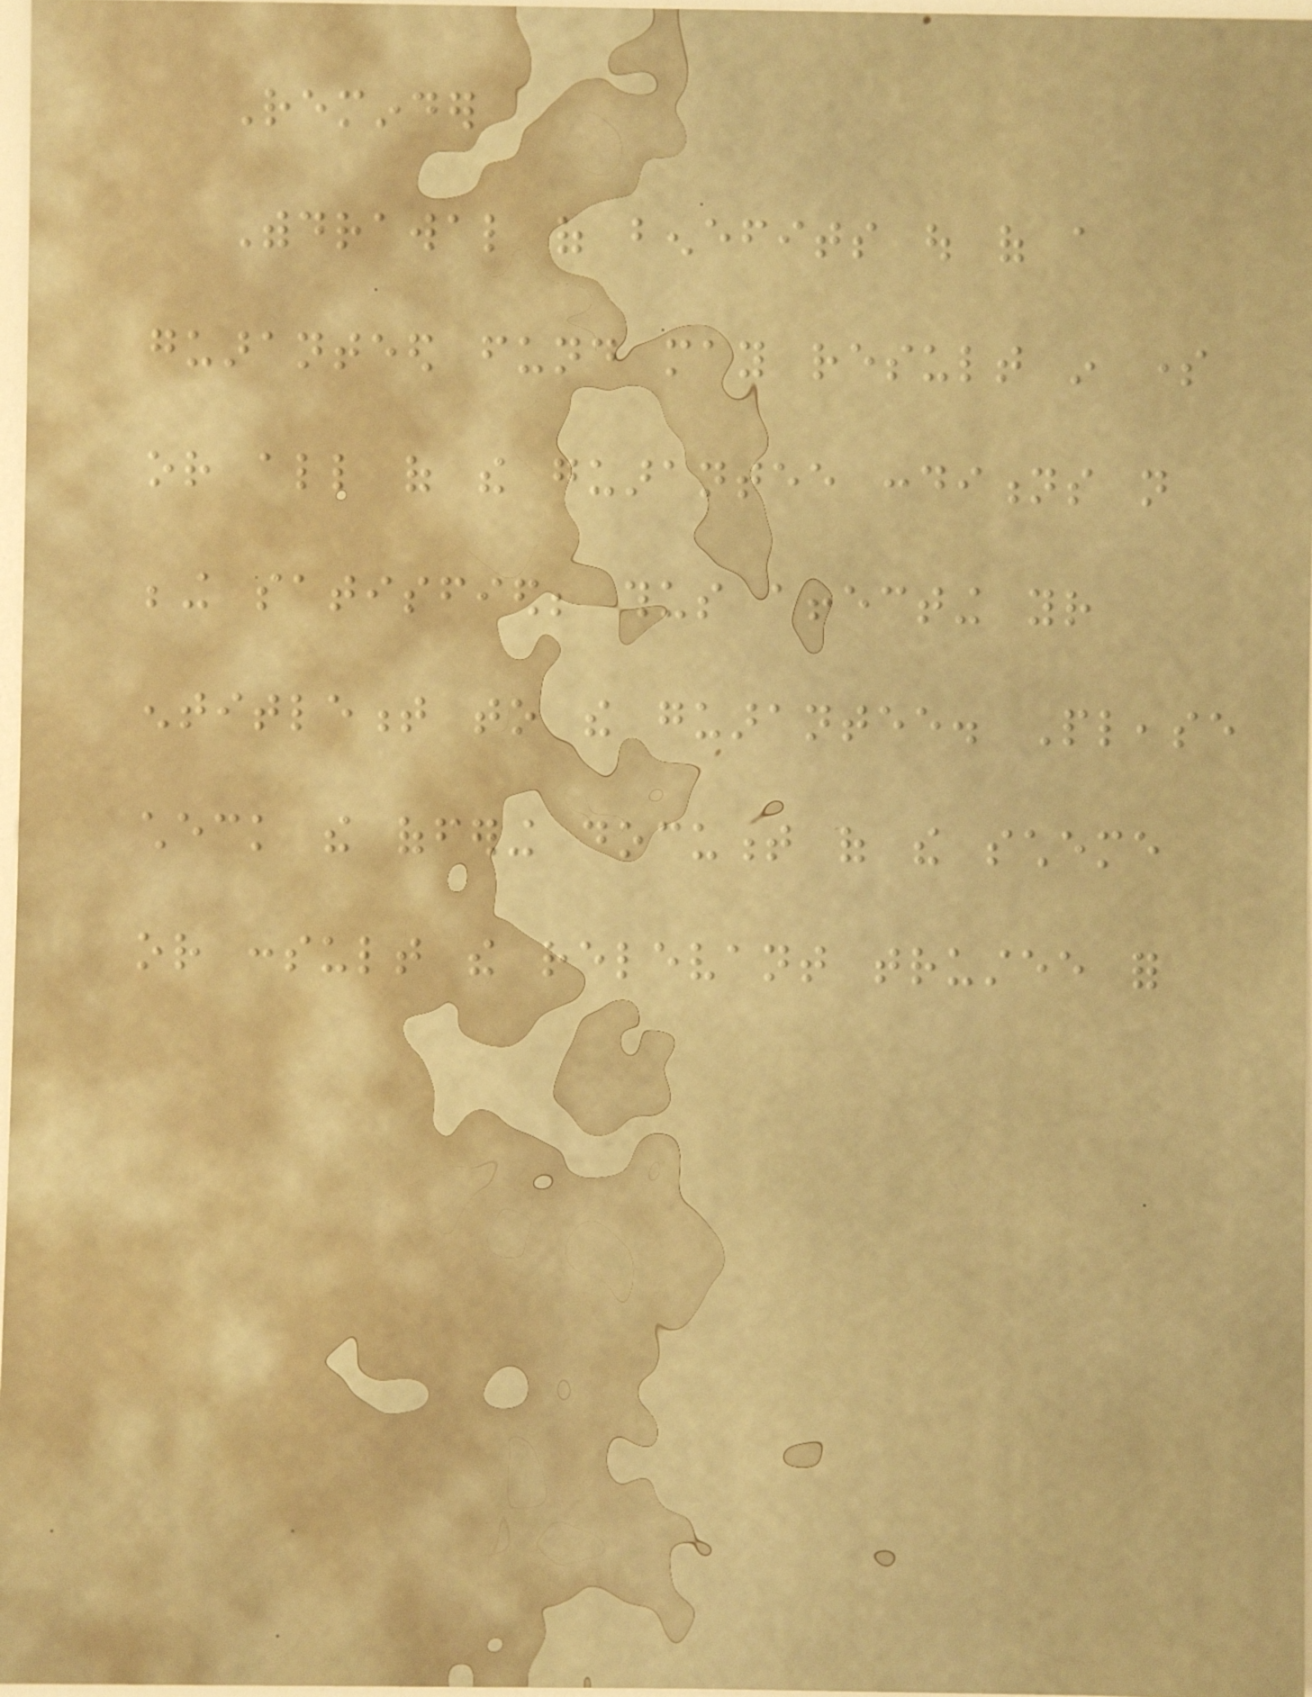Reminder
Withdrawal of benefits out of a
guaranteed fund may result in some
or all of the guarantee conditions not
being satisfied; thus affecting your
entitlement to the guarantee. Please
check the offering document of the scheme
or consult the relevant trustee for
